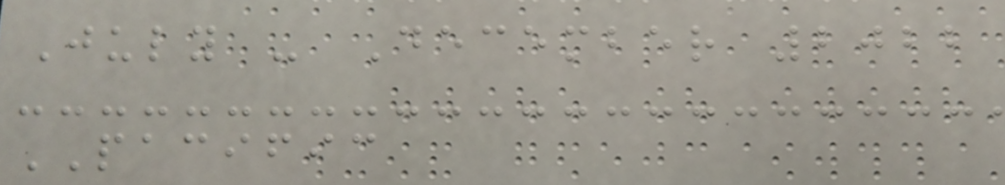July - December 2022
PACIFIC
